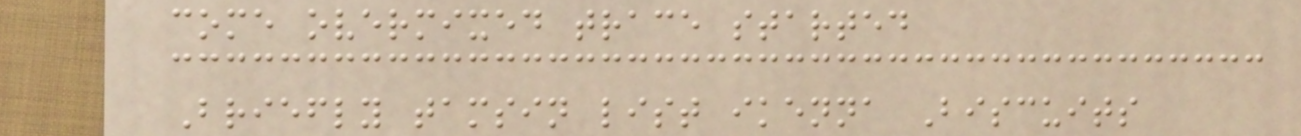come overmixed trace started
Briefly tamsin list ikenna Biscuits
